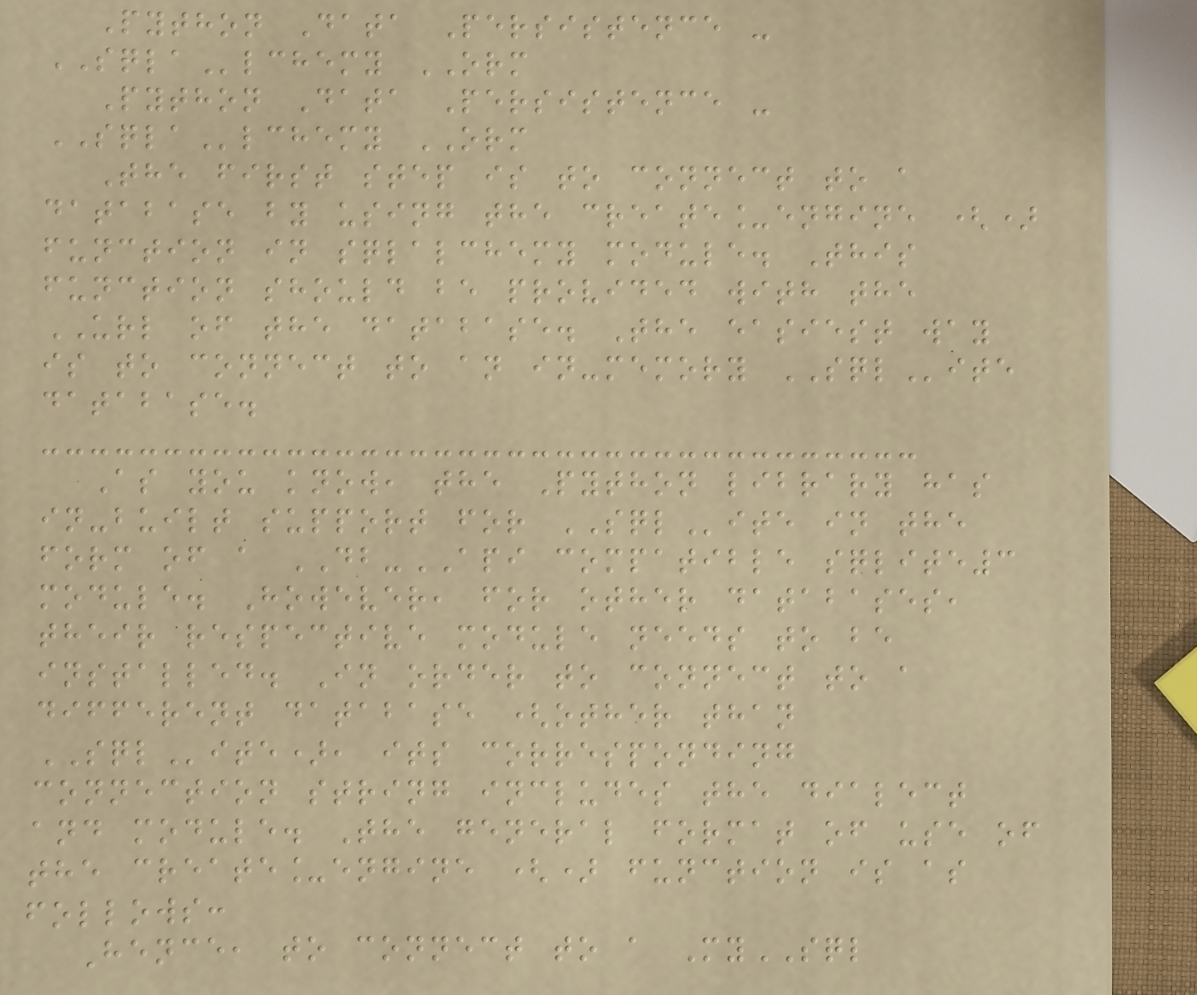Python Data Persistence -
SQLAlchemy ORM
Python Data Persistence -
SQLAlchemy ORM
The first step is to connect to a
database by using the create_engine ()
function in sqlalchemy module. This
function should be provided with the
URL of the database. The easiest way
is to connect to an in-memory SQLite
database.
As you know, the Python library has
in-built support for SQLite in the
form of a DB-API compatible sqlite3
module. However, for other databases,
their respective module needs to be
installed. In order to connect to a
different database (other than
SQLite), its corresponding
connection string includes the dialect
and module. The general format of use of
the create_engine () function is as
follows:
Hence, to connect to a MySQL
